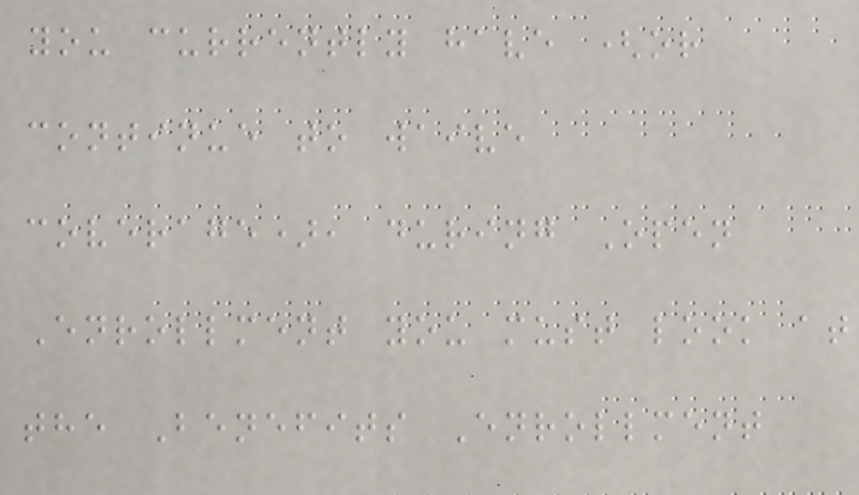you currently have (or
continue to waive
coverage), during Open
Enrollment you must look at
the Benefits Enrollment
